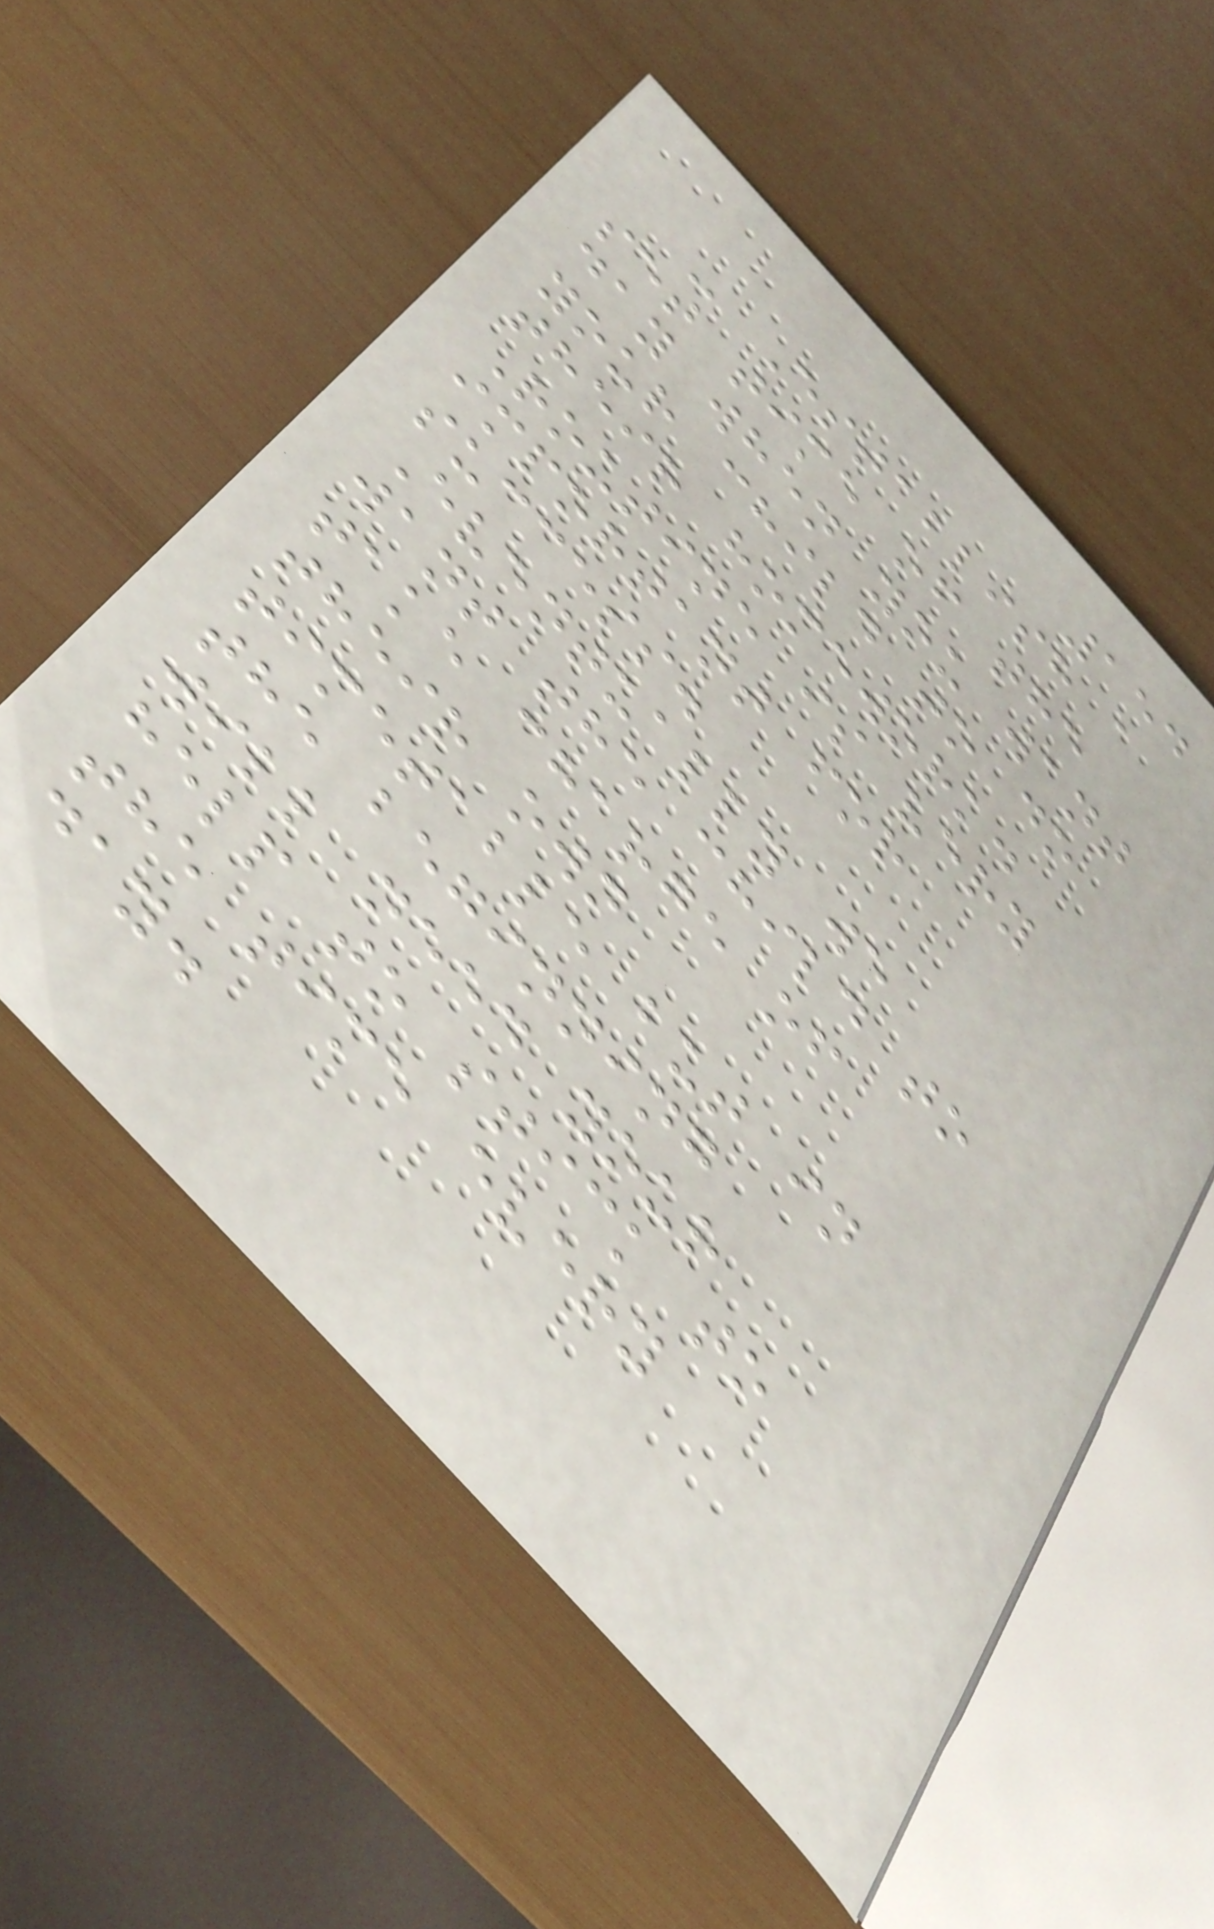154
- Establish a
set time of the
day when you want
your child to do
their homework.
Routine is very
important for
success.
Eventually we
want the child to
take charge of
their own
timetable but in
the beginning
will need your
help to stick to
the time every
day.
